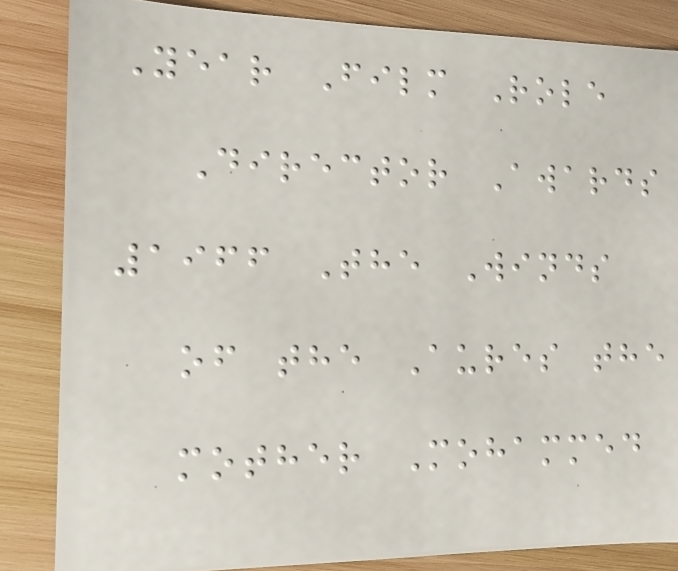Year Film Role
Director Awards
1966 The Winds
of the Aures the
mother Mohammed
